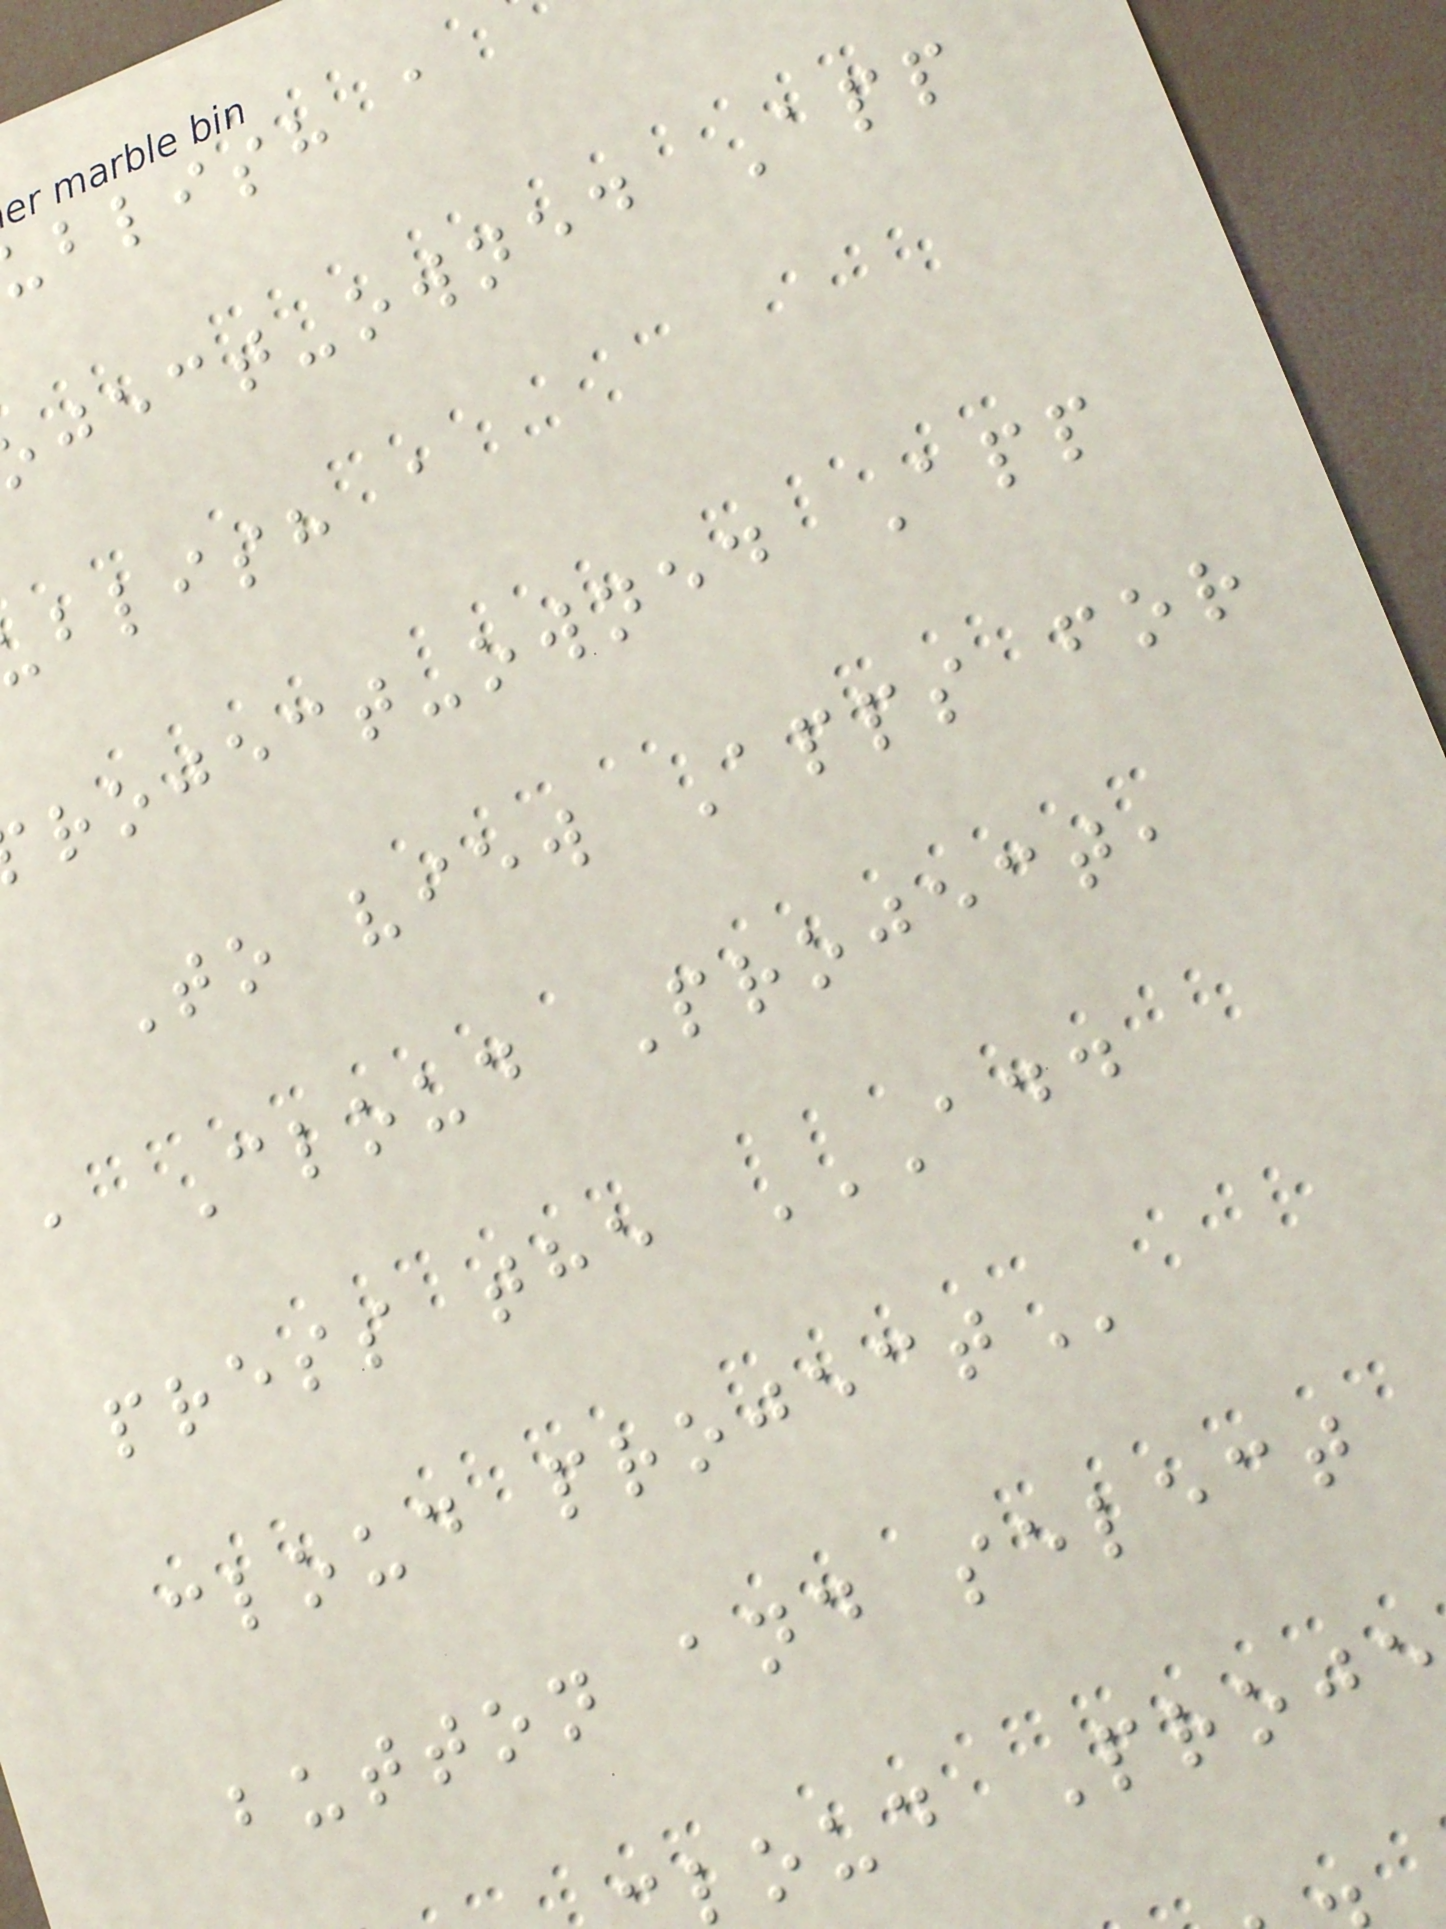blish a
ject-owned App
blish a
roject-owned App
To view Apps for
a Cloud Project,
press the ADD
cloud
button and select
loud Proje
